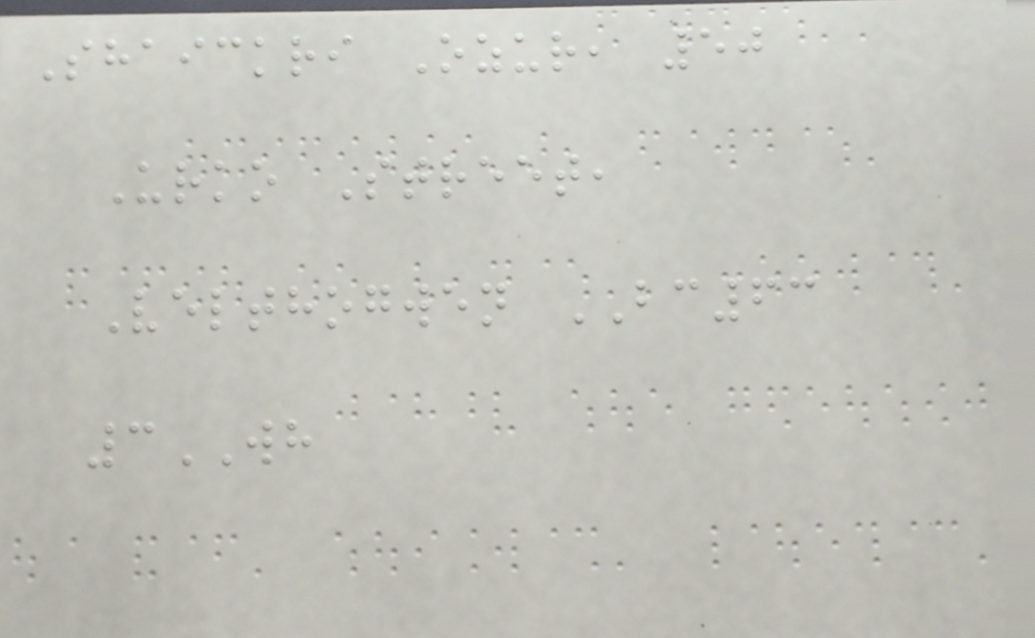Shaickri Ozur, 50
Urko Street,
Velthogwen BC63
3WH
